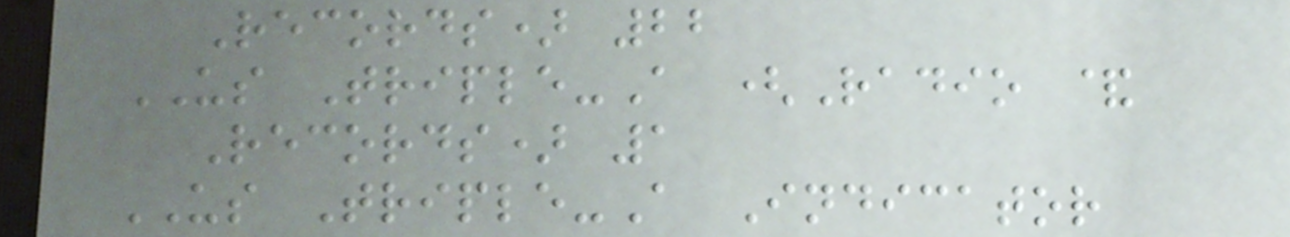Records) 22
US Triple-A (Radio &
Records) 1
US Triple-A Indicator
